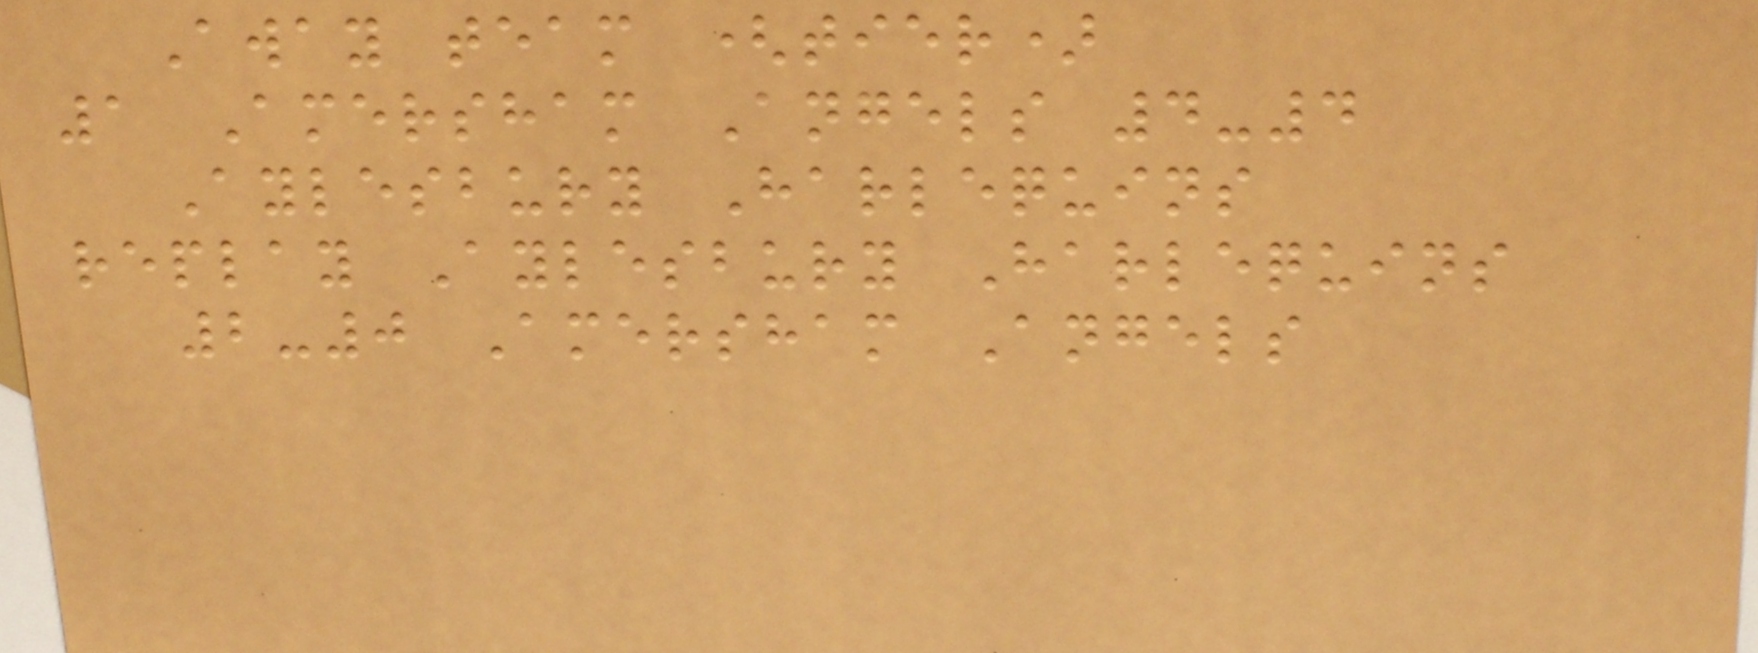Away team (tier)
1 Amersham Angels 4-4
Aylesbury Harlequins
replay Aylesbury Harlequins
2-0 Amersham Angels
